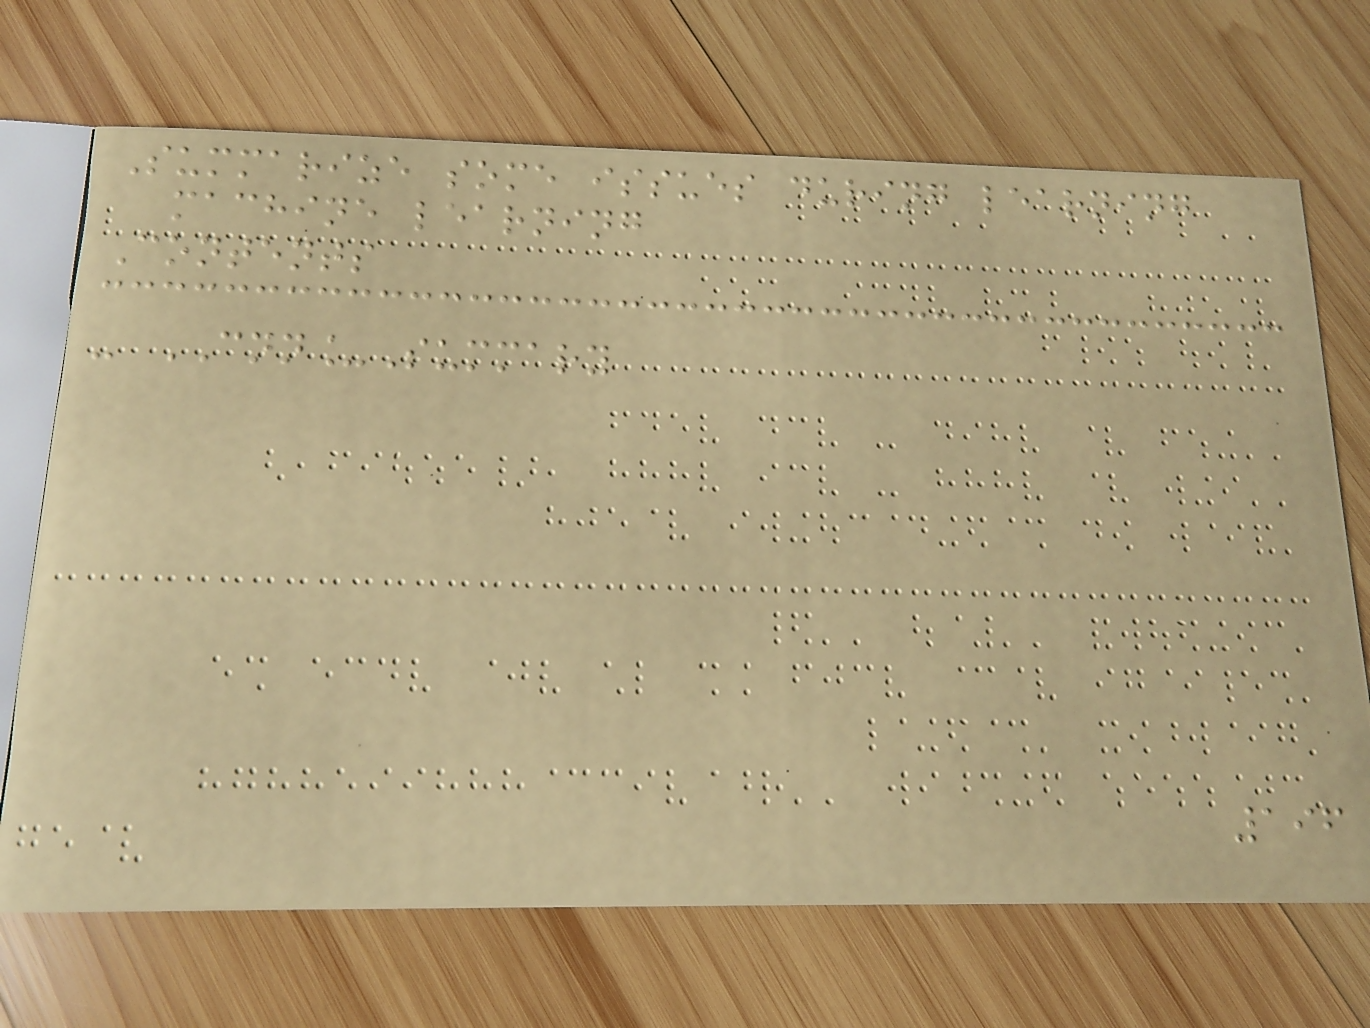Summarize some issues during learning
machine learning
Contents
- CNN_Summary
196
